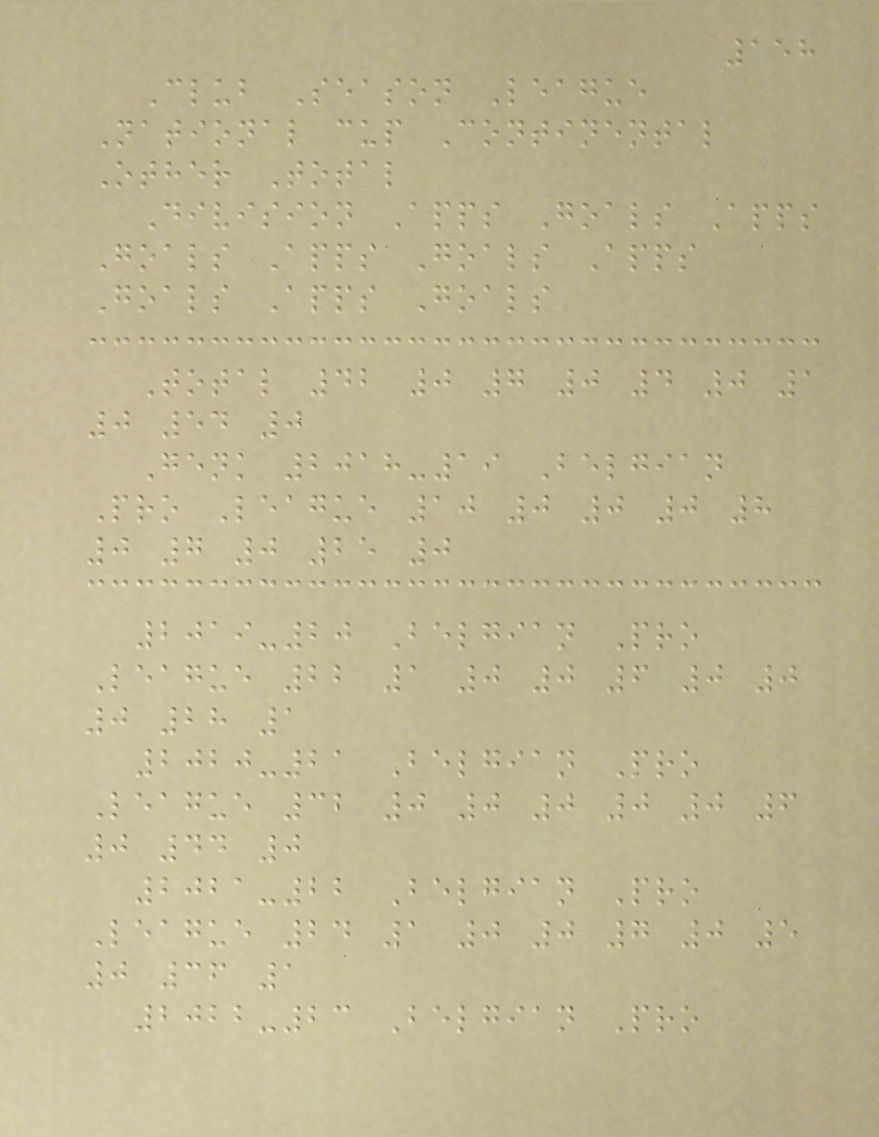158
Club Season League
National cup Continental
Other Total
Division Apps Goals Apps
Goals Apps Goals Apps
Goals Apps Goals
Total 42 0 7 0 4 0 1
0 54 0
Genk 2018-19 Belgian
Pro League 10 0 0 0 8
0 7 0 25 0
2019-20 Belgian Pro
League 22 1 0 0 6 0 0
0 28 1
2020-21 Belgian Pro
League 32 0 0 0 0 0 6
0 44 0
2021-22 Belgian Pro
League 24 1 0 0 7 0 5
0 36 1
2022-23 Belgian Pro
